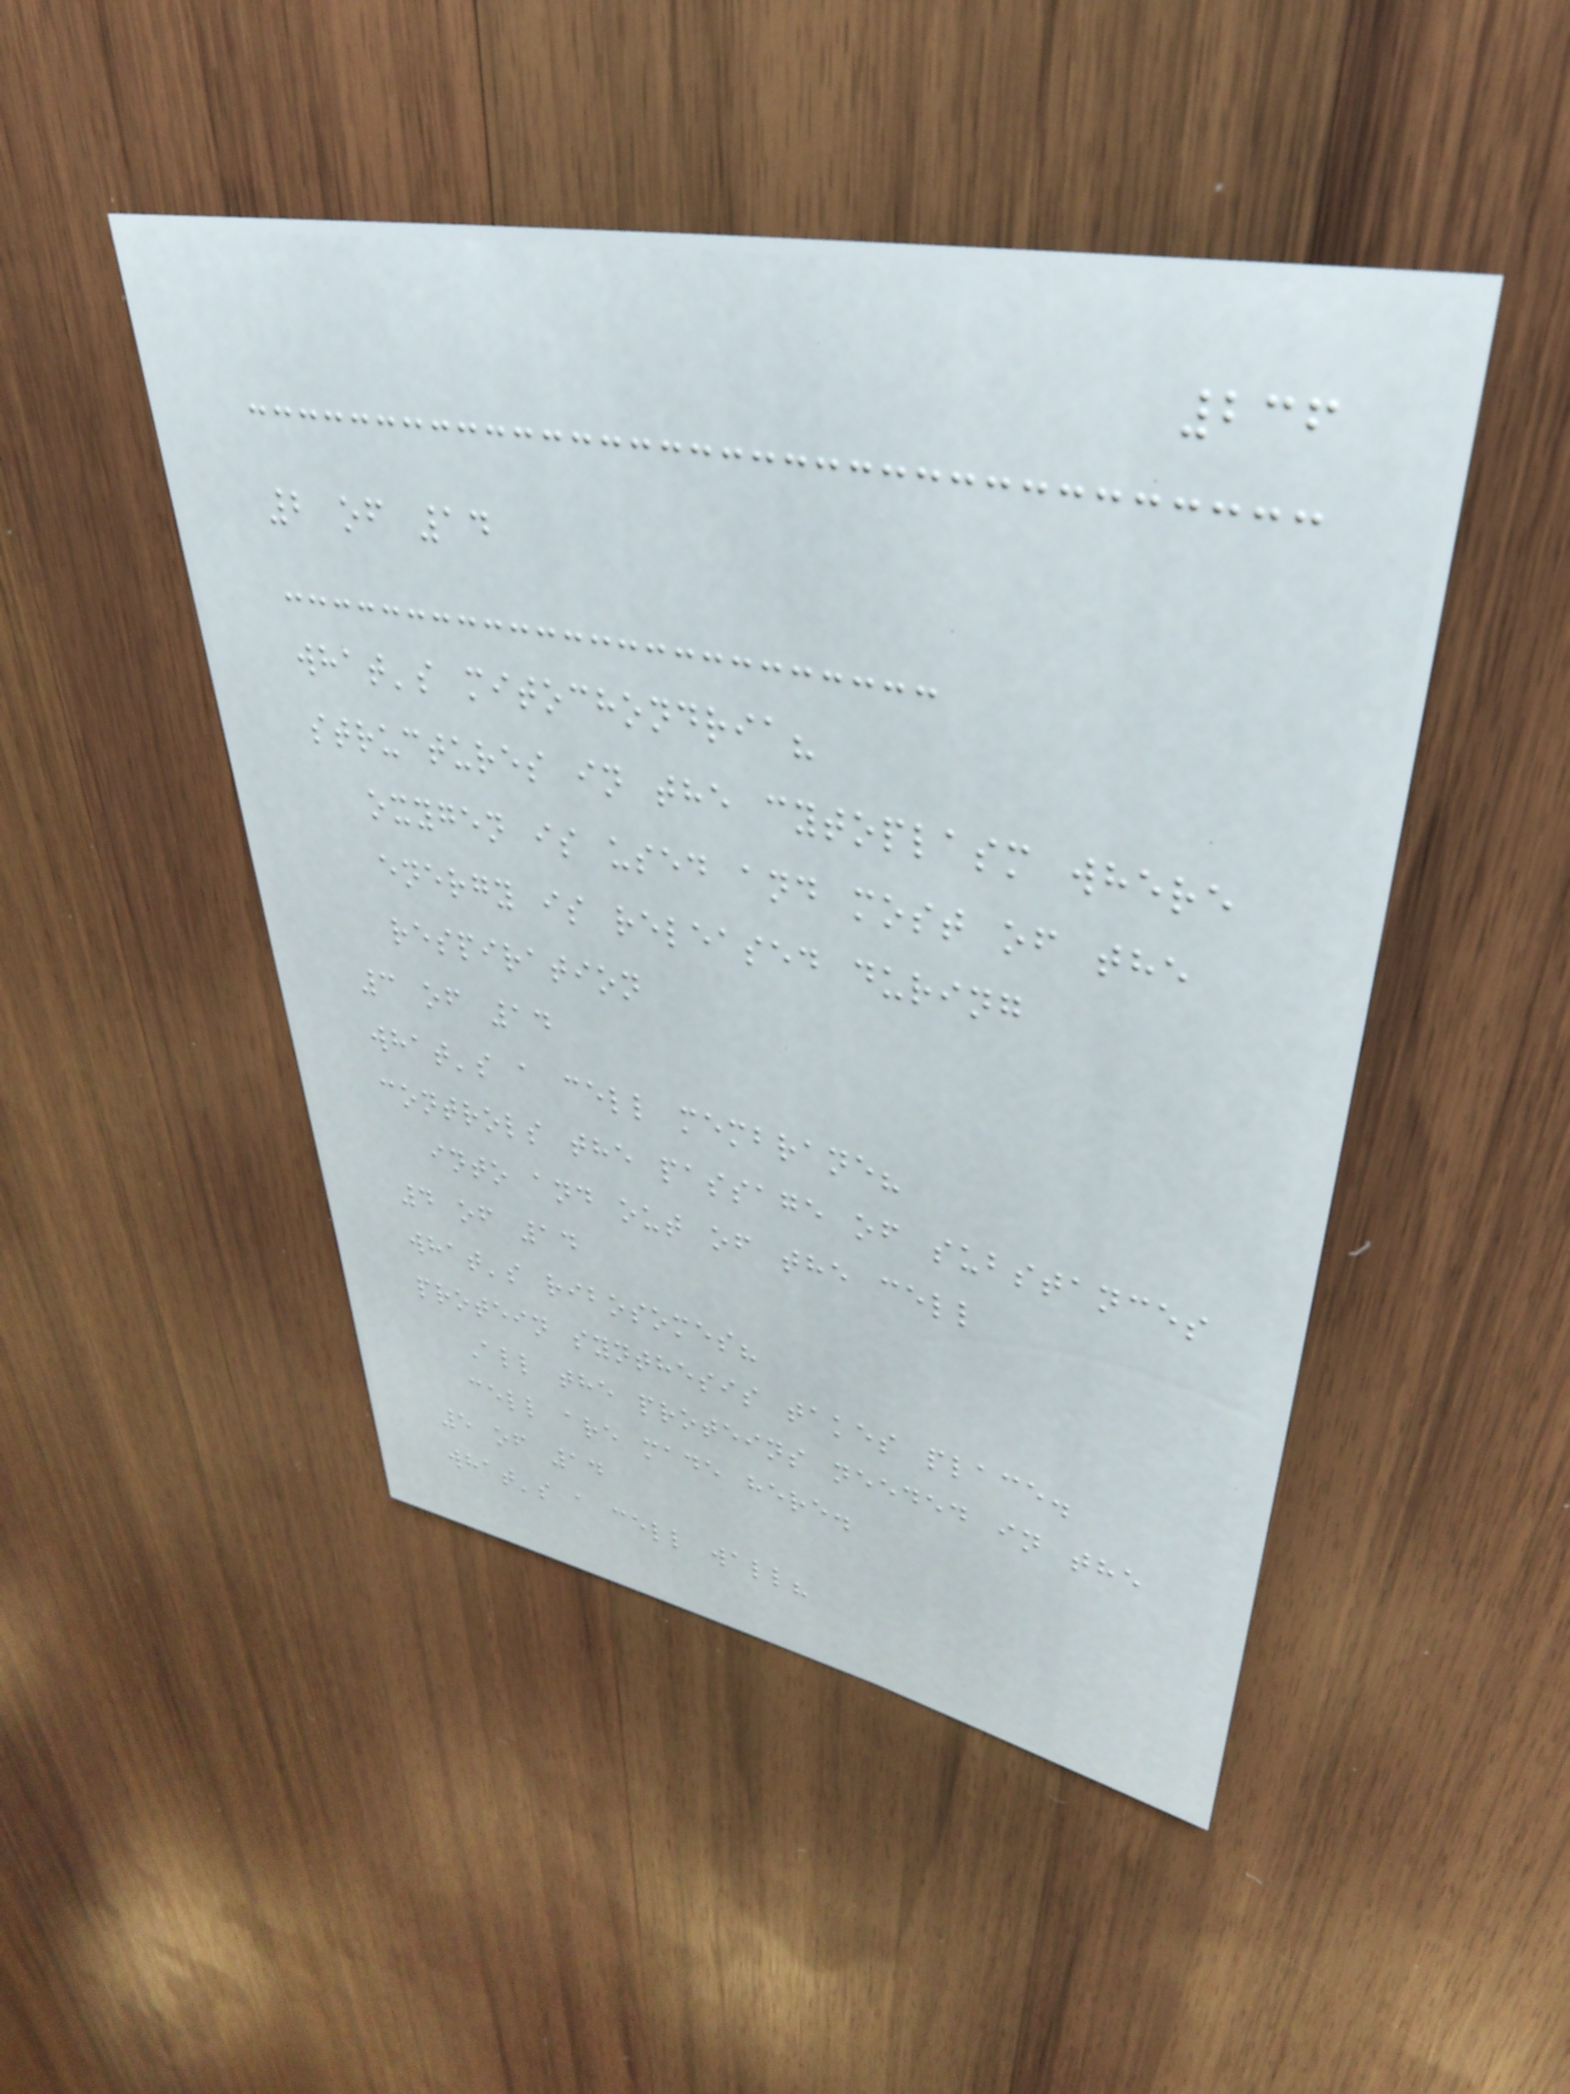236
2 of 14
what's mitochondria?
structures in the cytoplasm where
oxygen is used and most of the
energy is released during
respiration
3 of 14
what's a cell membrane?
controls the passage of substances
into and out of the cell
4 of 14
what's ribosomes?
protein synthesis takes place.
All the proteins needed in the
cell are made here.
5 of 14
what's a cell wall?
